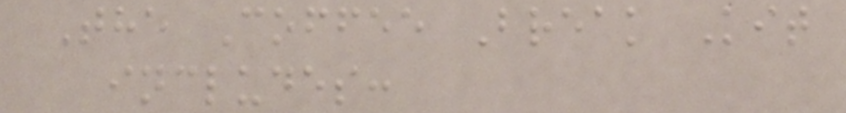The Coffee Break Kit
includes:
